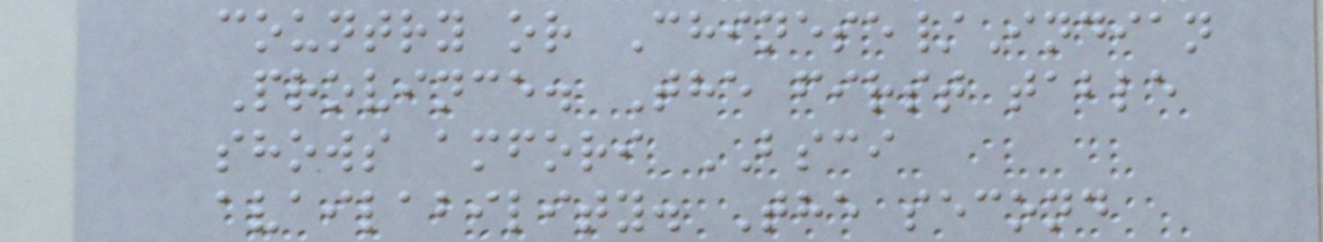country or Chinese/Indian
Province. The first table
shows amfori BSCI
availability. The second
